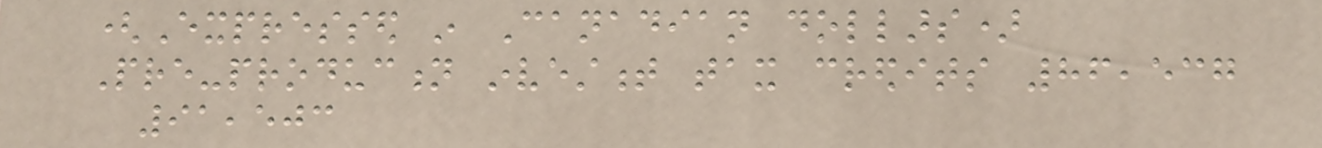(Expressed in Canadian dollars)
Pre-production investment tax credits 86,537
91,503
